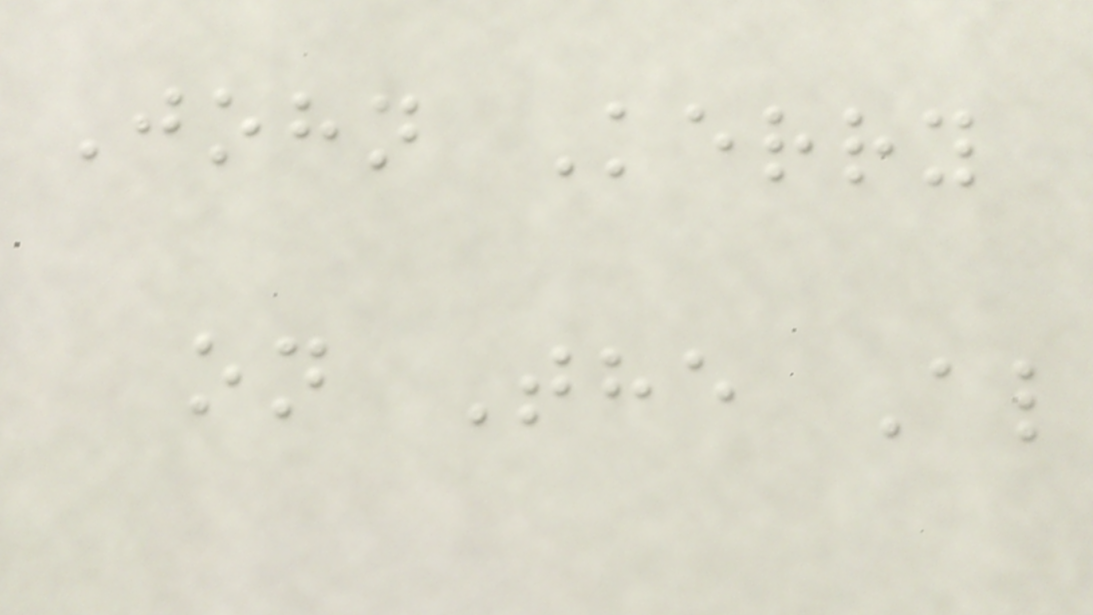John Kerry
on The Al
